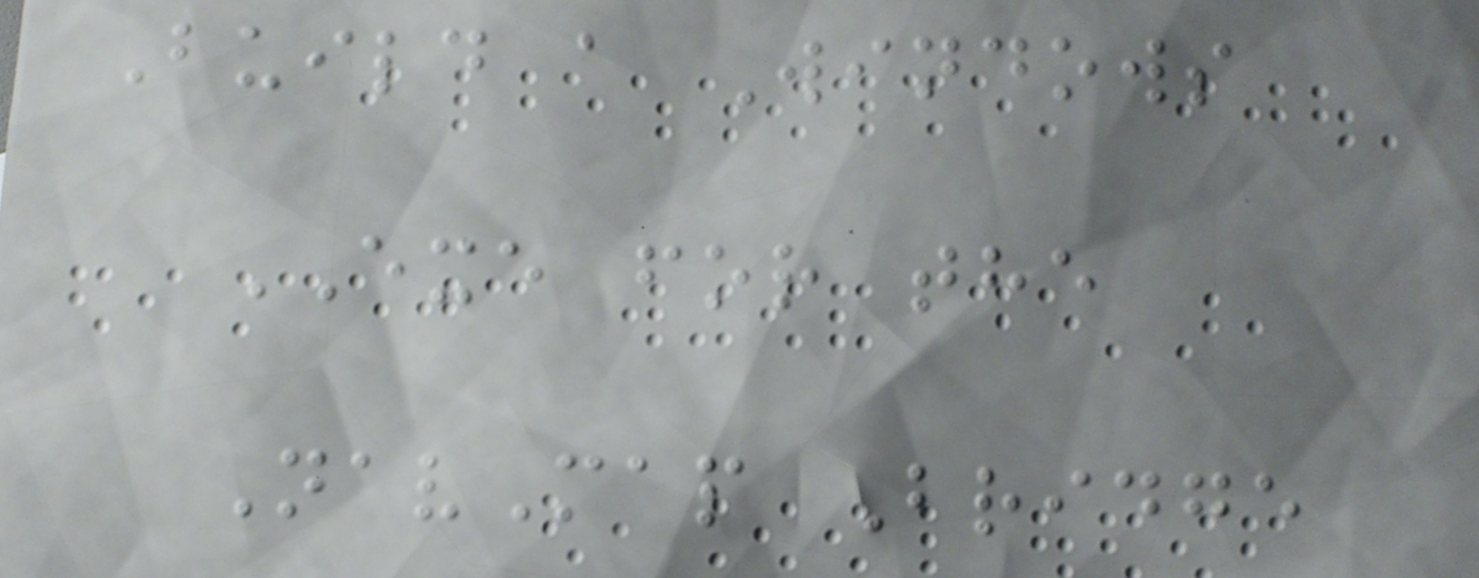Build a Windows
EXE for the
NavMap Bridge
